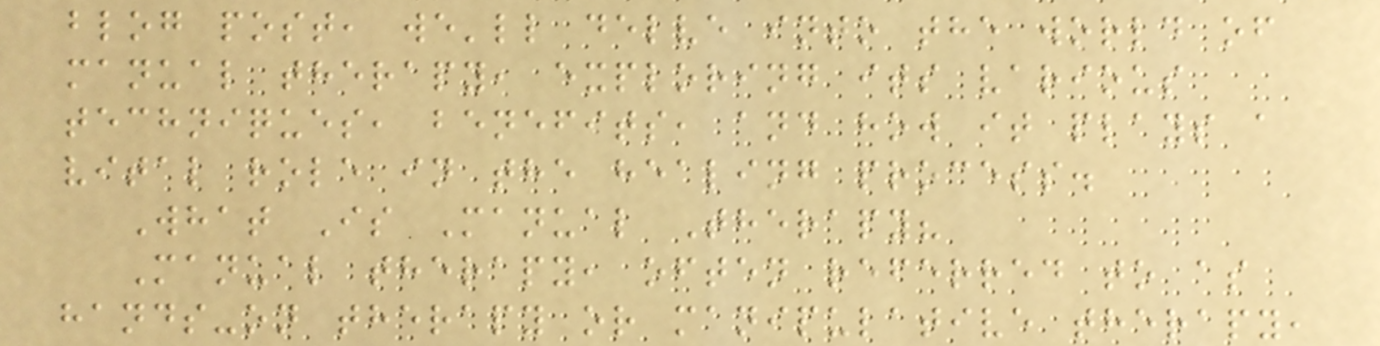blog post, we'll delve into the world of
manual therapy, exploring its various
techniques, benefits, and how it plays a
vital role in the healing process.
What Is Manual Therapy?
Manual therapy, often referred to as
hands-on therapy or manipulative therapy,
